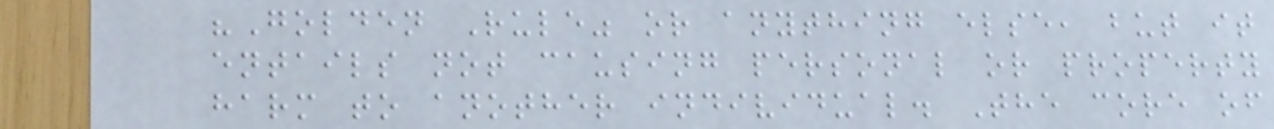"Golden Rule" or anything else, but it
entails not causing personal or property
harm to another individual. The core of
